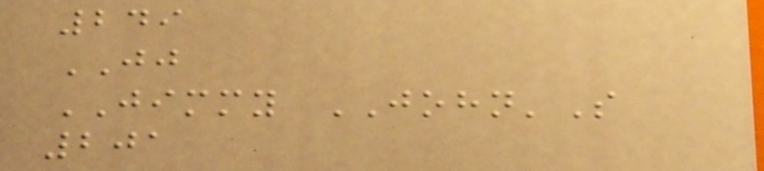249
JJ
JIMMY JOHN'S
201
